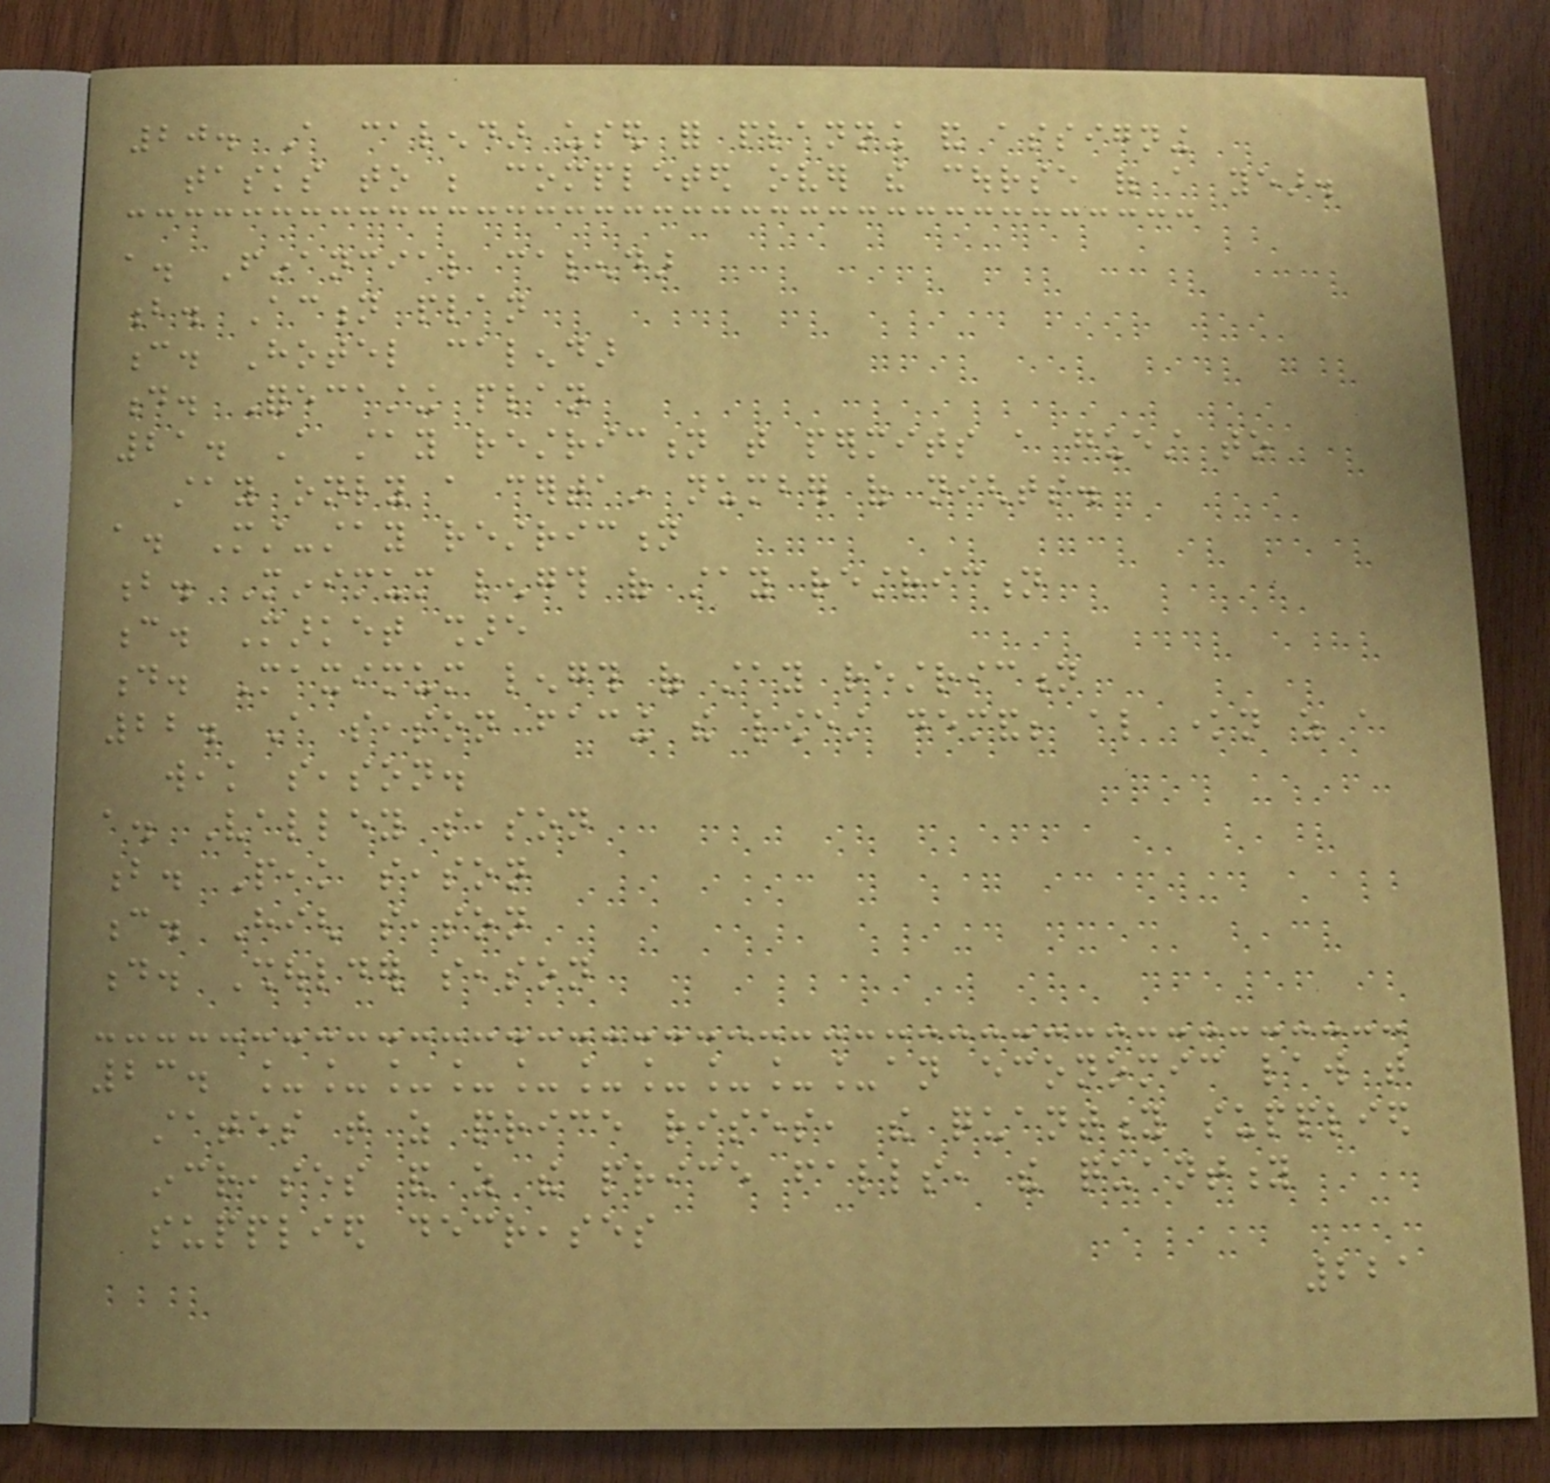20. A calendar used for planning and assigning
tasks to be completed over the course of a year.
a. Financial calendar
b. Action plan
c. Hotel calendar
d. Forecasting plan
21. A stay restriction that permits a guest to
stay only a certain number of nights.
a. Must-stay restriction
b. Minimum length of stay restriction
c. Market share
d. Maximum length of stay restriction
22. A season facing the lowest demand; also known as a
weak season.
a. Valley season
b. Peak season
c. High season
d. Shoulder season
23. __________an economic law that
states that as price rises, the quantity supplied
increases and as the price falls, the quantity
supplied decreases
221
